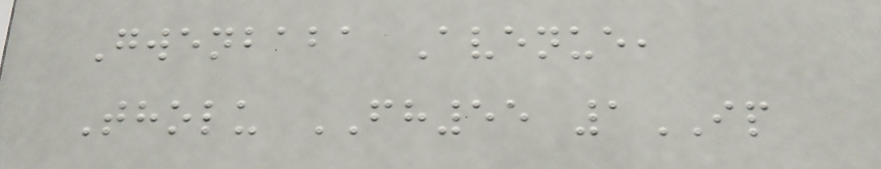Gwenbaba Avenue,
Tholu FH55 1IP
